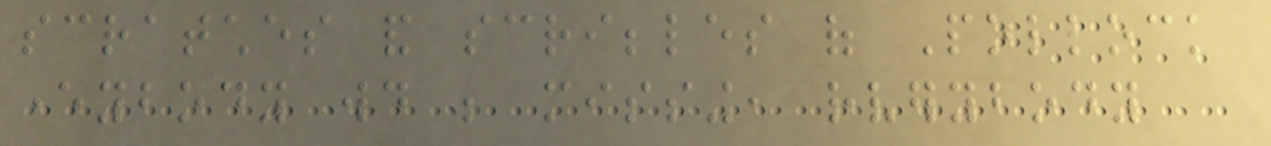scratches and scribbles of Pollock
everybody would be missing, rverybody
